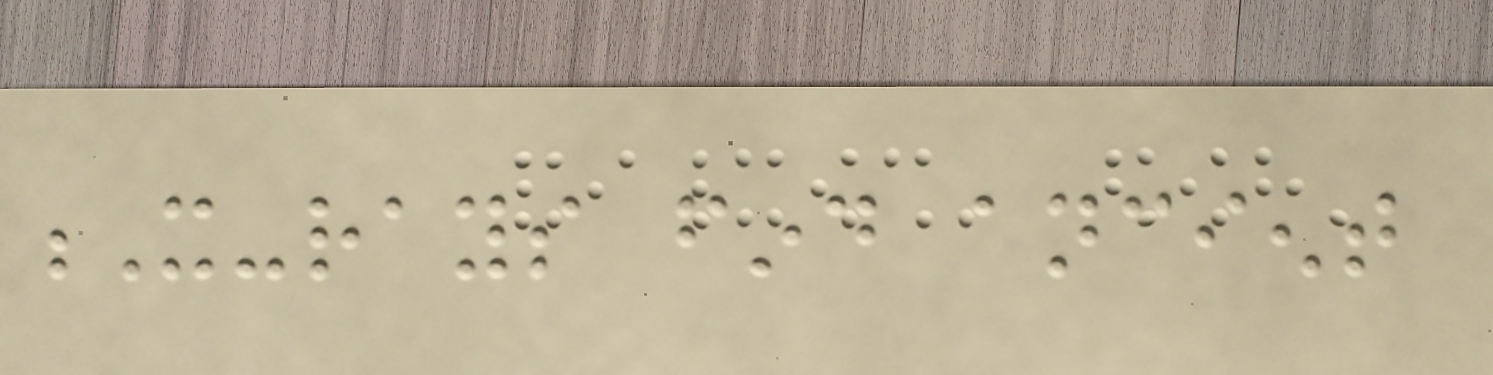X-rays find ancient
